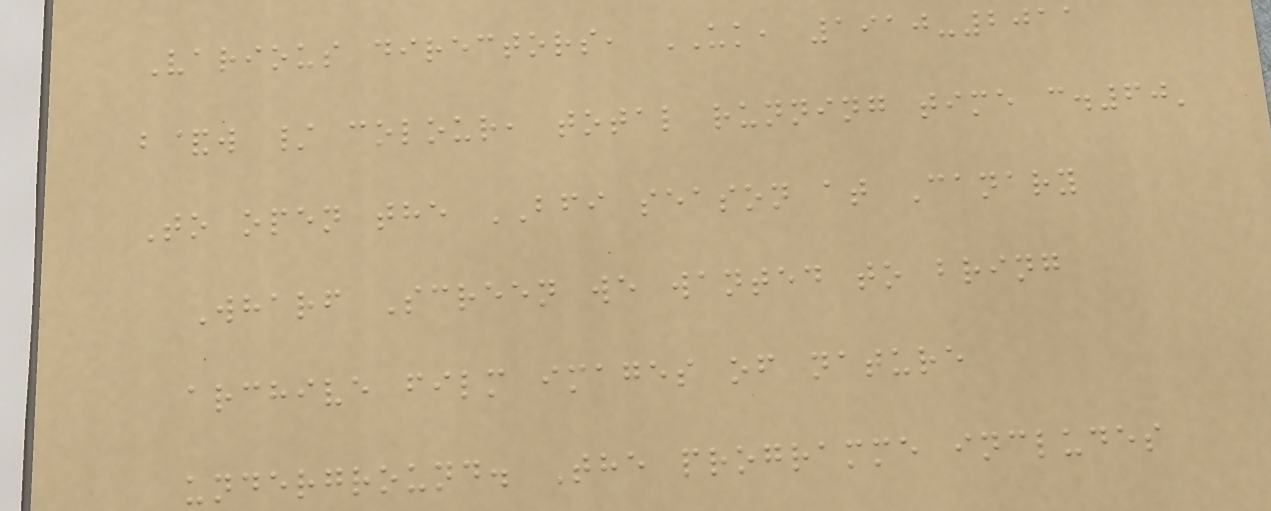Various directors, UK, 1910-2011
b&w / colour, total running time c.60'
To open the BFI season at Canary
Wharf Screen we wanted to bring
archive film images of nature
underground. The programme includes
